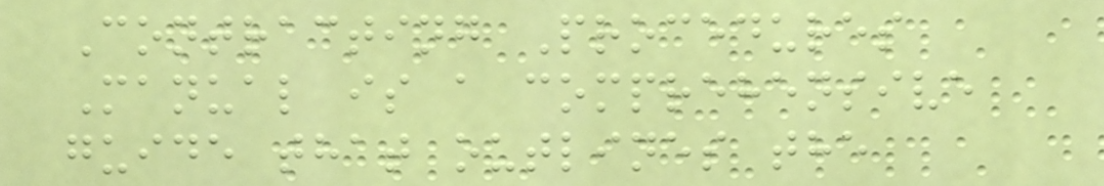Contracting Procedures
Manual is a comprehensive
guide that outlines the
